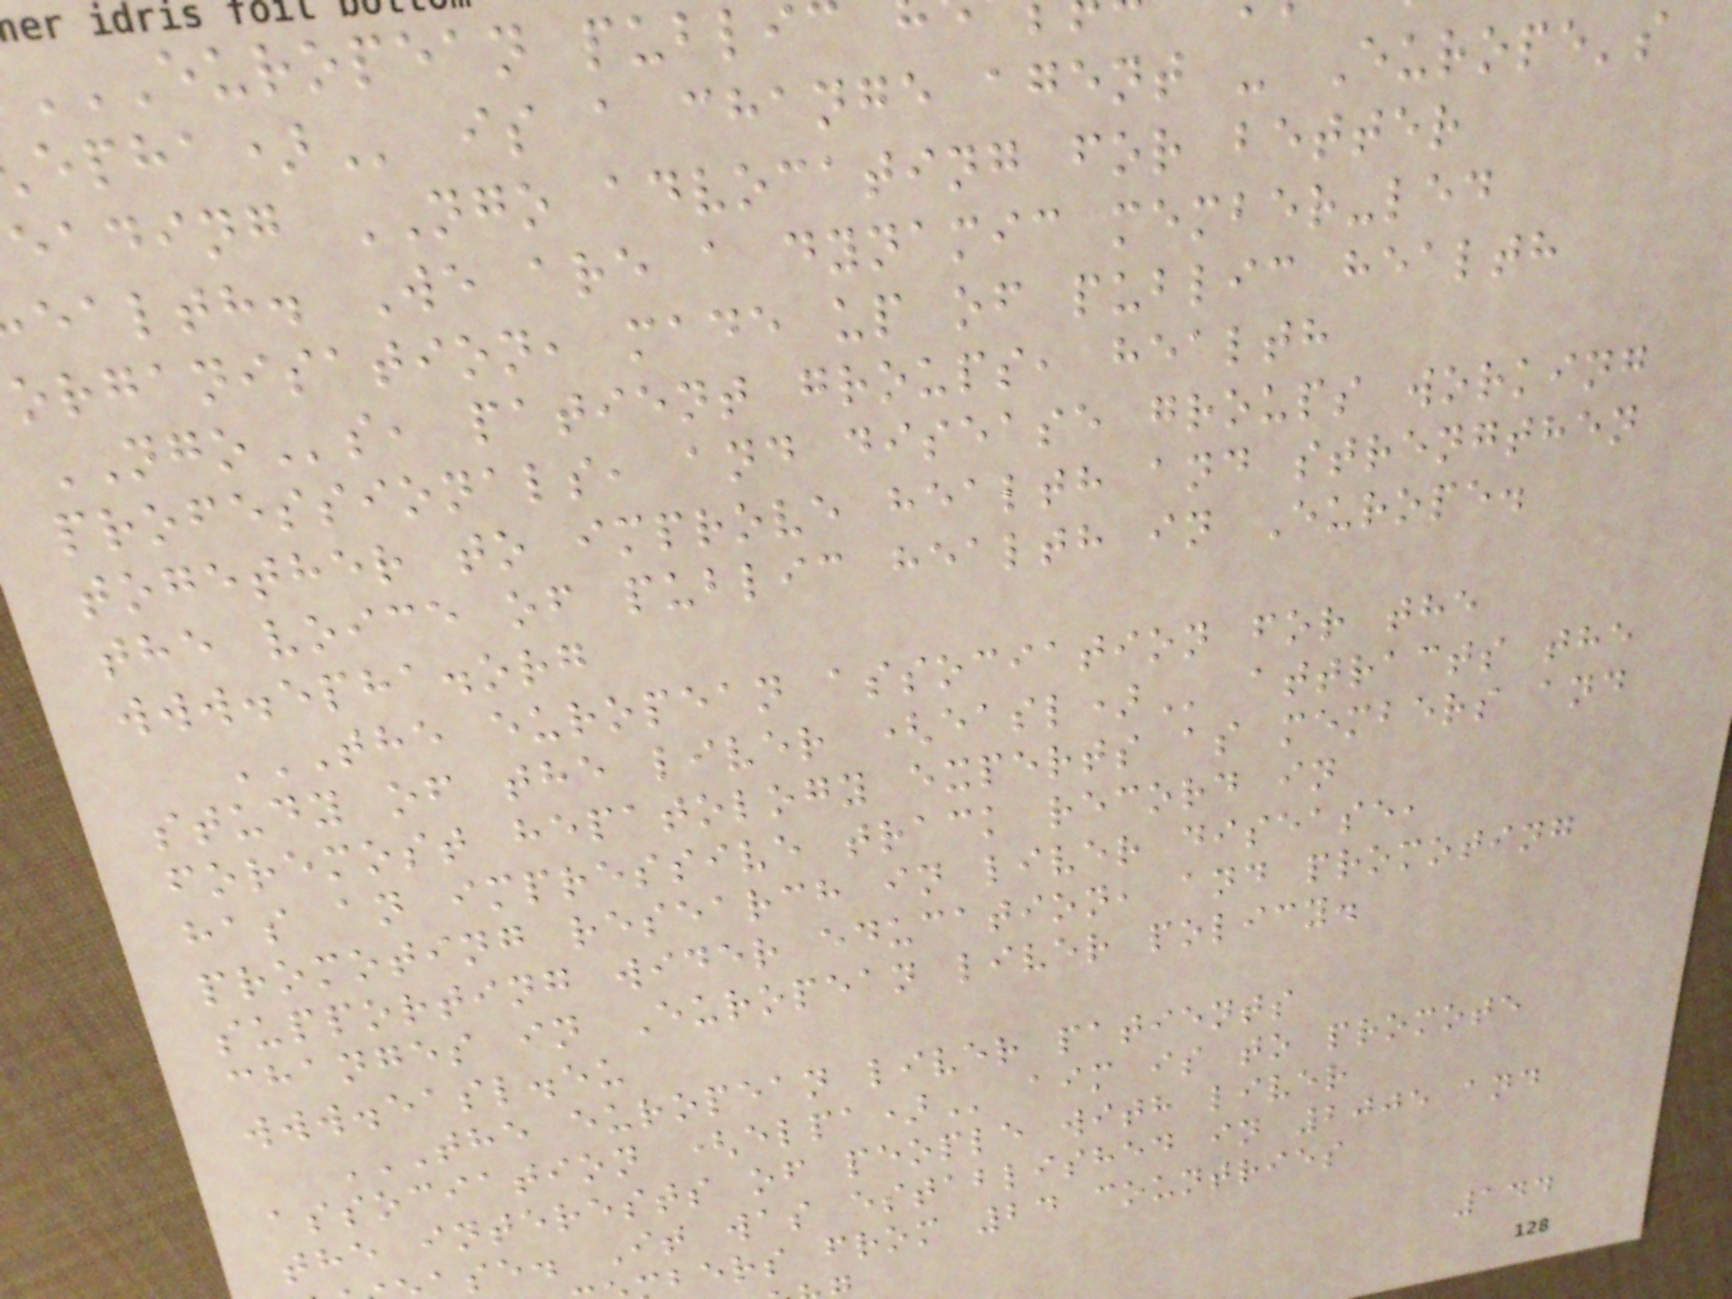is a change agent - Europe's
eading NGO advocating for better
ealth. We are a dynamic member-led
organisation, made up of public health
NGOs, patient groups, health
professionals, and disease groups working
together to improve health and strengthen
the voice of public health in Europe.
www.epha.org
THE EUROPEAN ASSOCIATION FOR THE
study of the liver
foremost hepatology experts as members and
has an impressive track record in
promoting research in liver disease,
supporting wider education, and promoting
changes in European liver policy.
www.easl.eu
THE EUROPEAN LIVER PATIENTS
association
the interests of people with liver
se. It was established in 2005 and
bers from 24 countries
144
